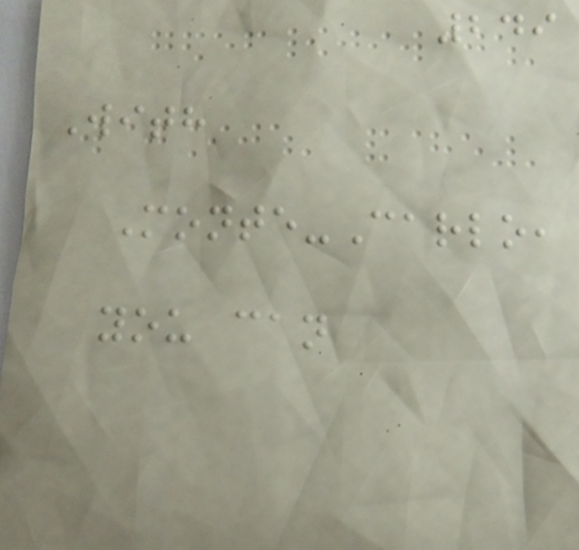249
With
Monte-Carlo,
you can
